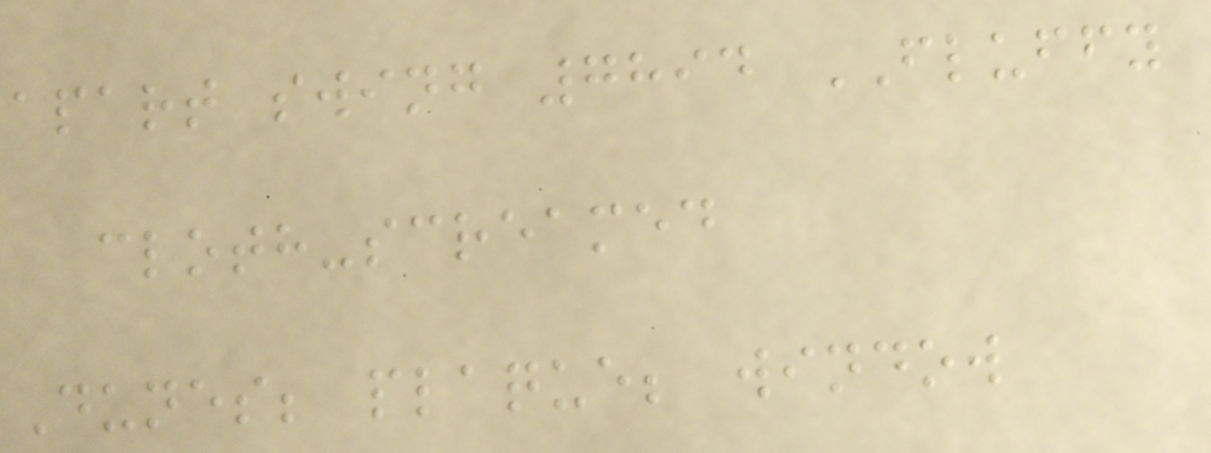apart swing 7894 FLUFFY
cloth-screamed
Dunes; plaque; window
